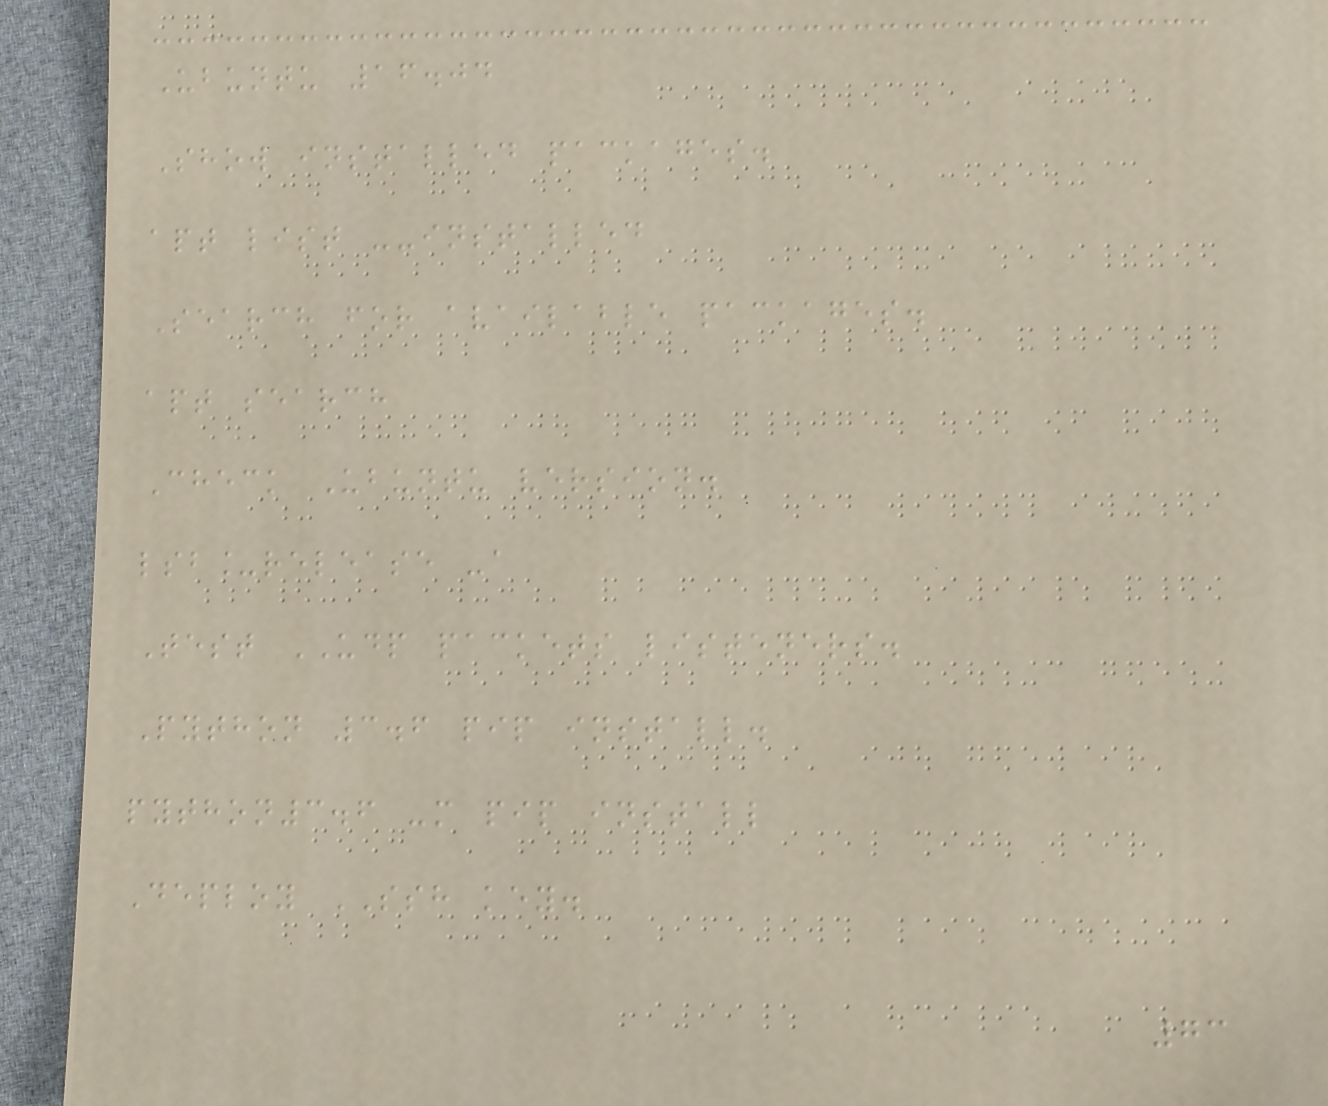Ubuntu 16.04
Show installed packages.
apt list --installed
Search for available packages.
apt search
Check Ubuntu version.
lsb_release -a
Test UDP packets listeners.
Python 3.6 pip install.
python3.6 -m pip install
Deploy SSH key.
73
